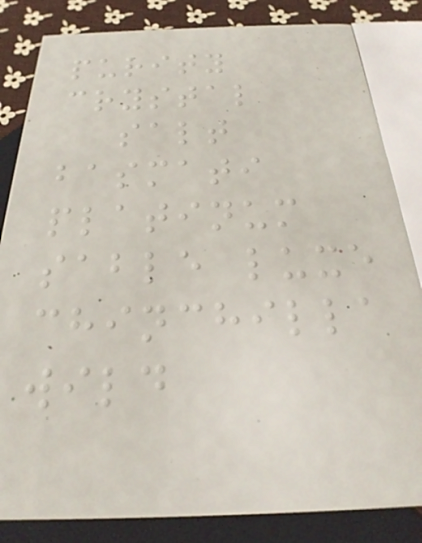purity
crystal
salt
basmati
platinum
sable luxe
chinchilla
wild
